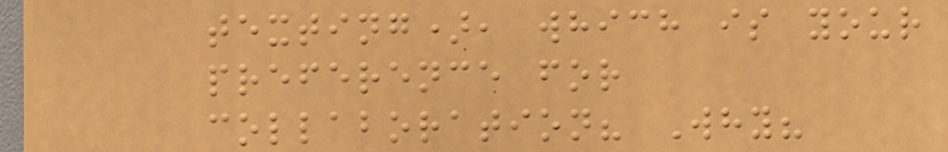texting), which is your
preference for
collaboration? Why?
